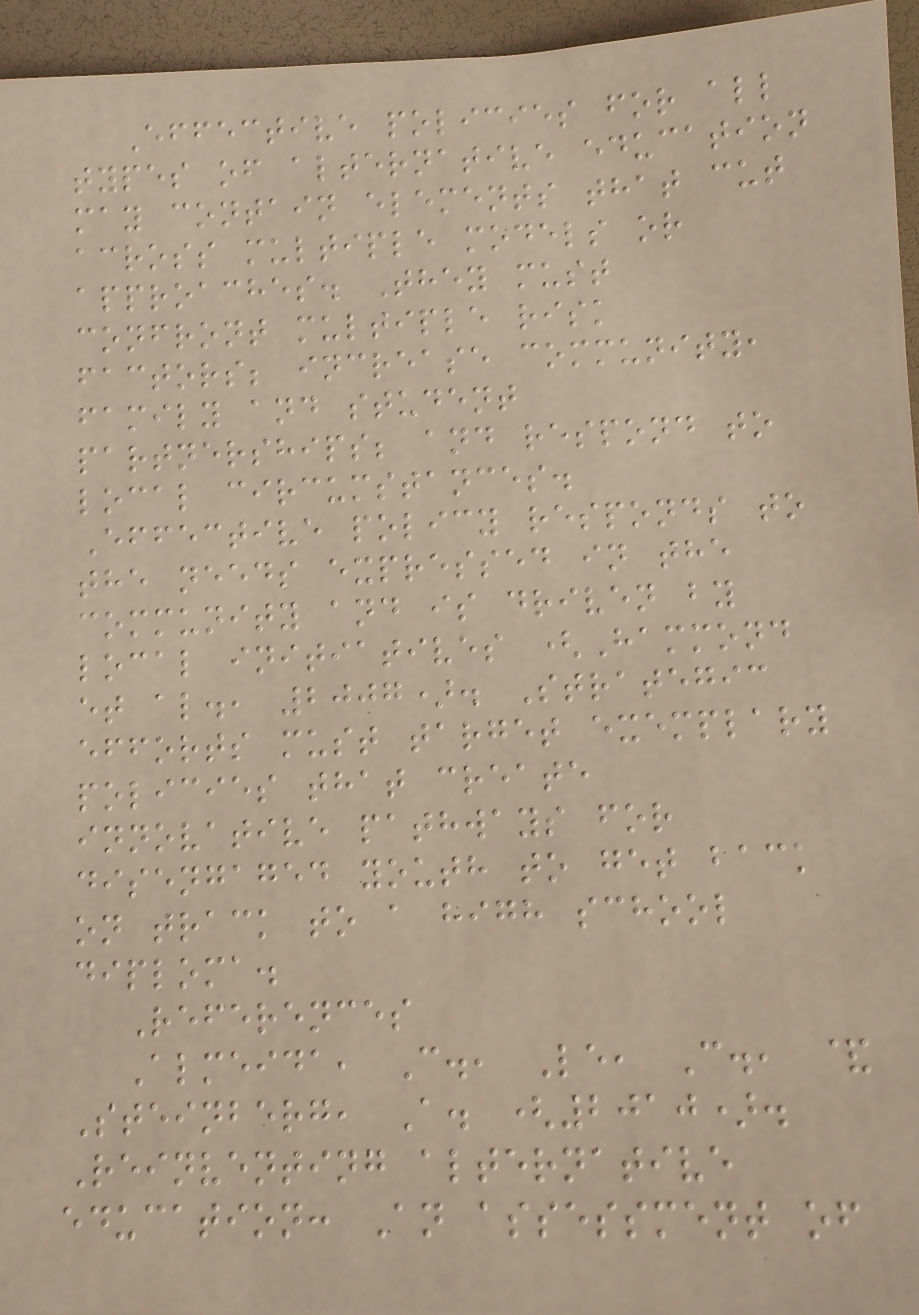Effective policies for all
types of alternative education
may contain elements that cut
across multiple models or
approaches. They must
confront multiple risk
factors; increase community,
family and student
partnerships; and respond to
local circumstances.
Effective policy responds to
the needs expressed in the
community and is driven by
local initiatives (Hammond
et al., 2007). Strategic
efforts must target exemplary
policies that create
innovative pathways for
disengaged youth to get back
on track to a high school
diploma.
References
Almeida, C., Le, C., &
Steinberg, A. (2010).
Reinventing alternative
education: An assessment of
